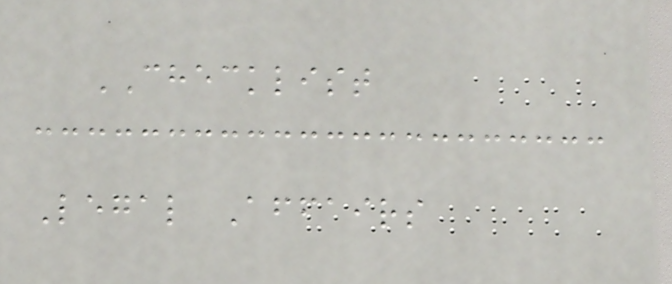CHECKLIST
Legal Affairs
